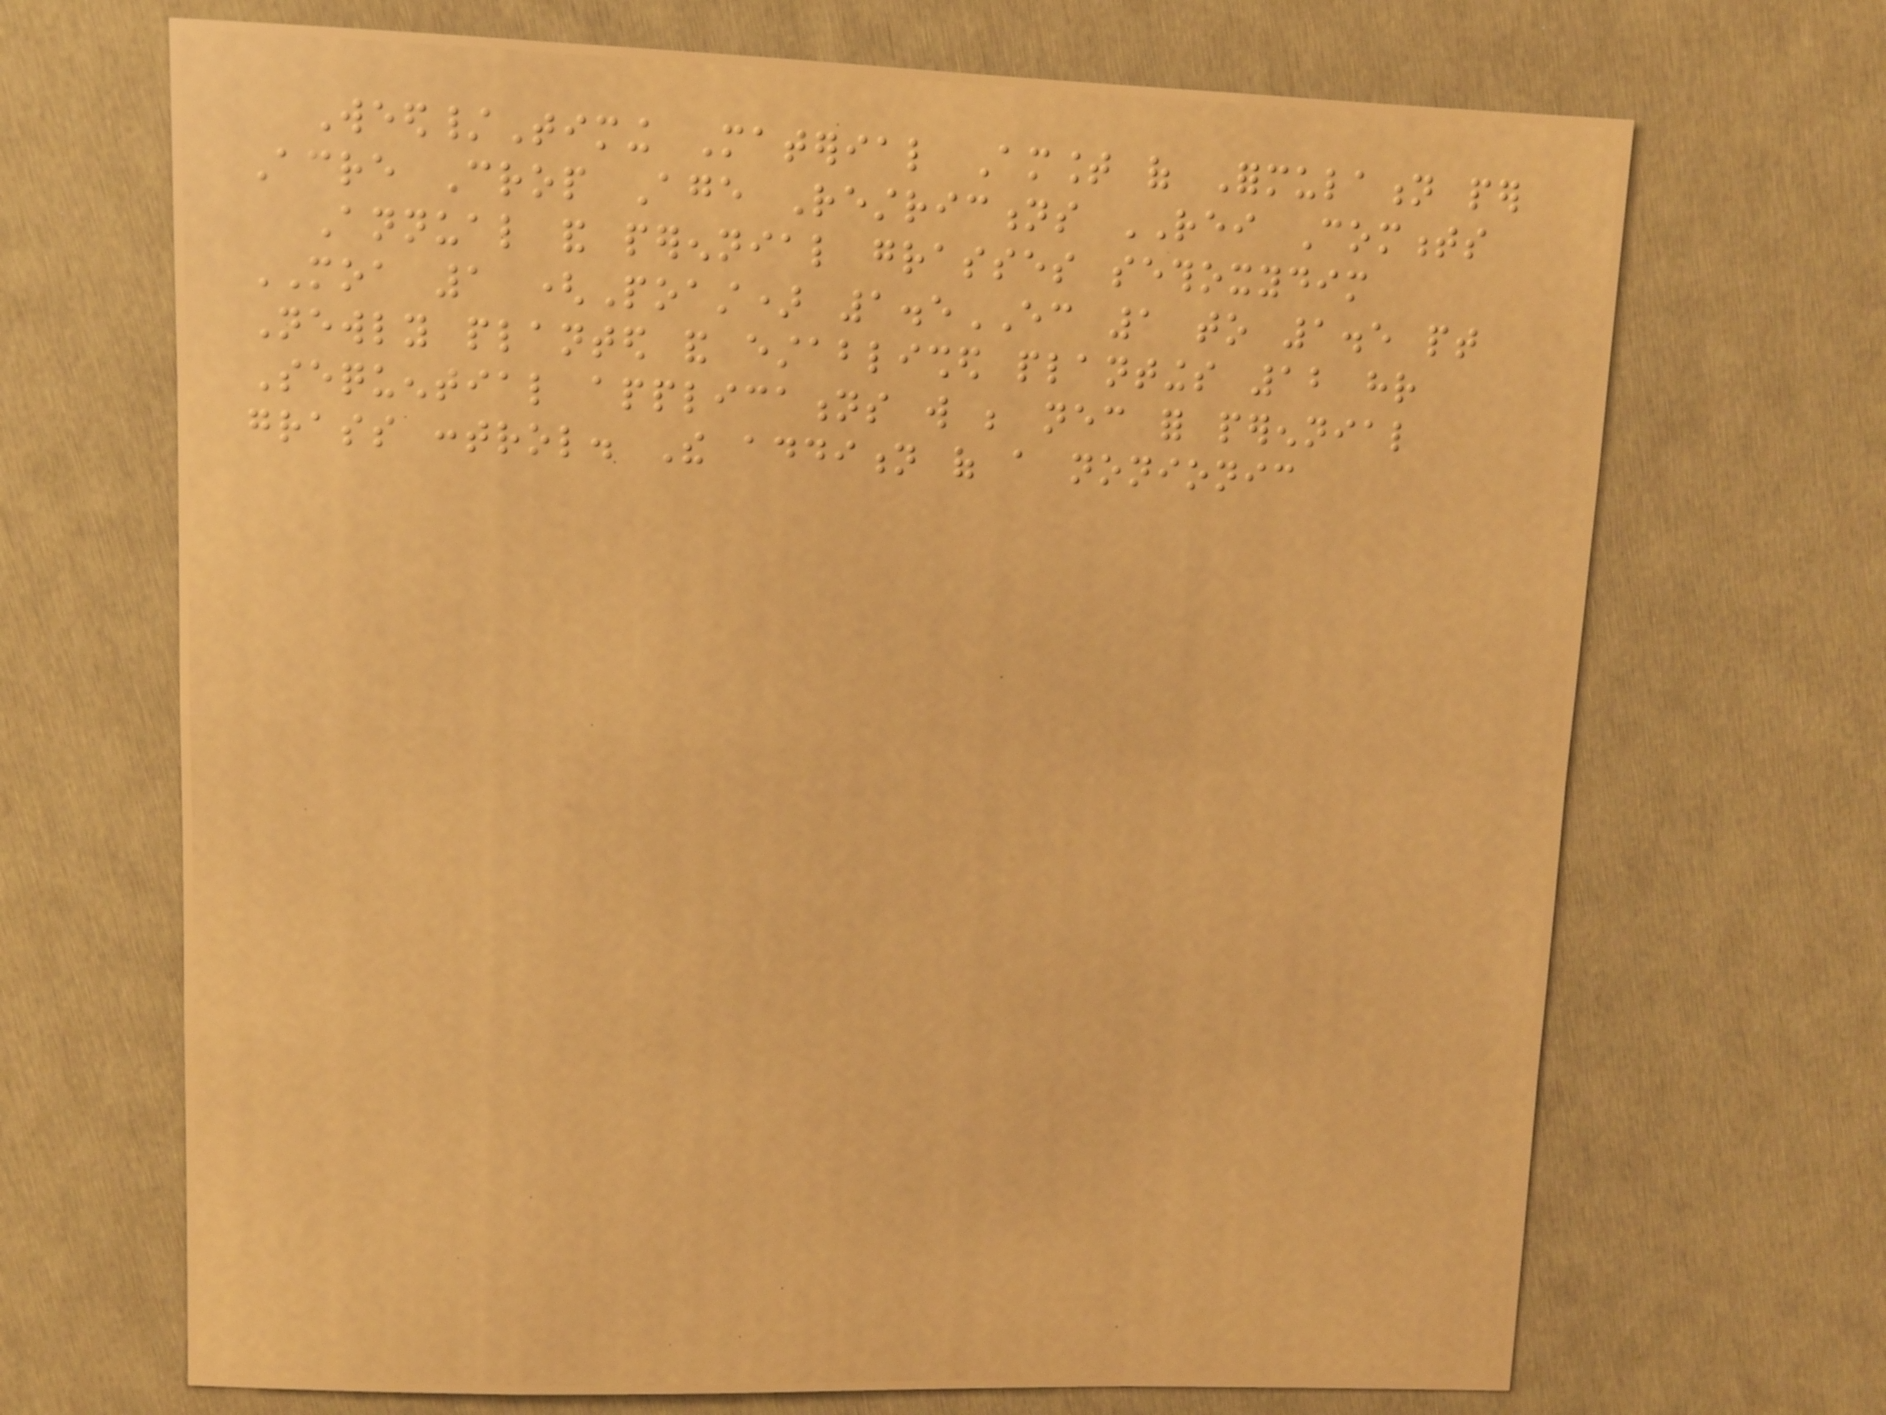Weed/Timing Material Amount of Formulation per
Acre Crop Age Restrictions REI Comments
Annual and perennial grasses sethoxydim
MOA 1 (Poast) 1.5EC 1 to 1.5 pt
Newly planted and established plantings 12 hr
Sequential applications will be necessary for perennial
grass control. The addition of a nonionic
